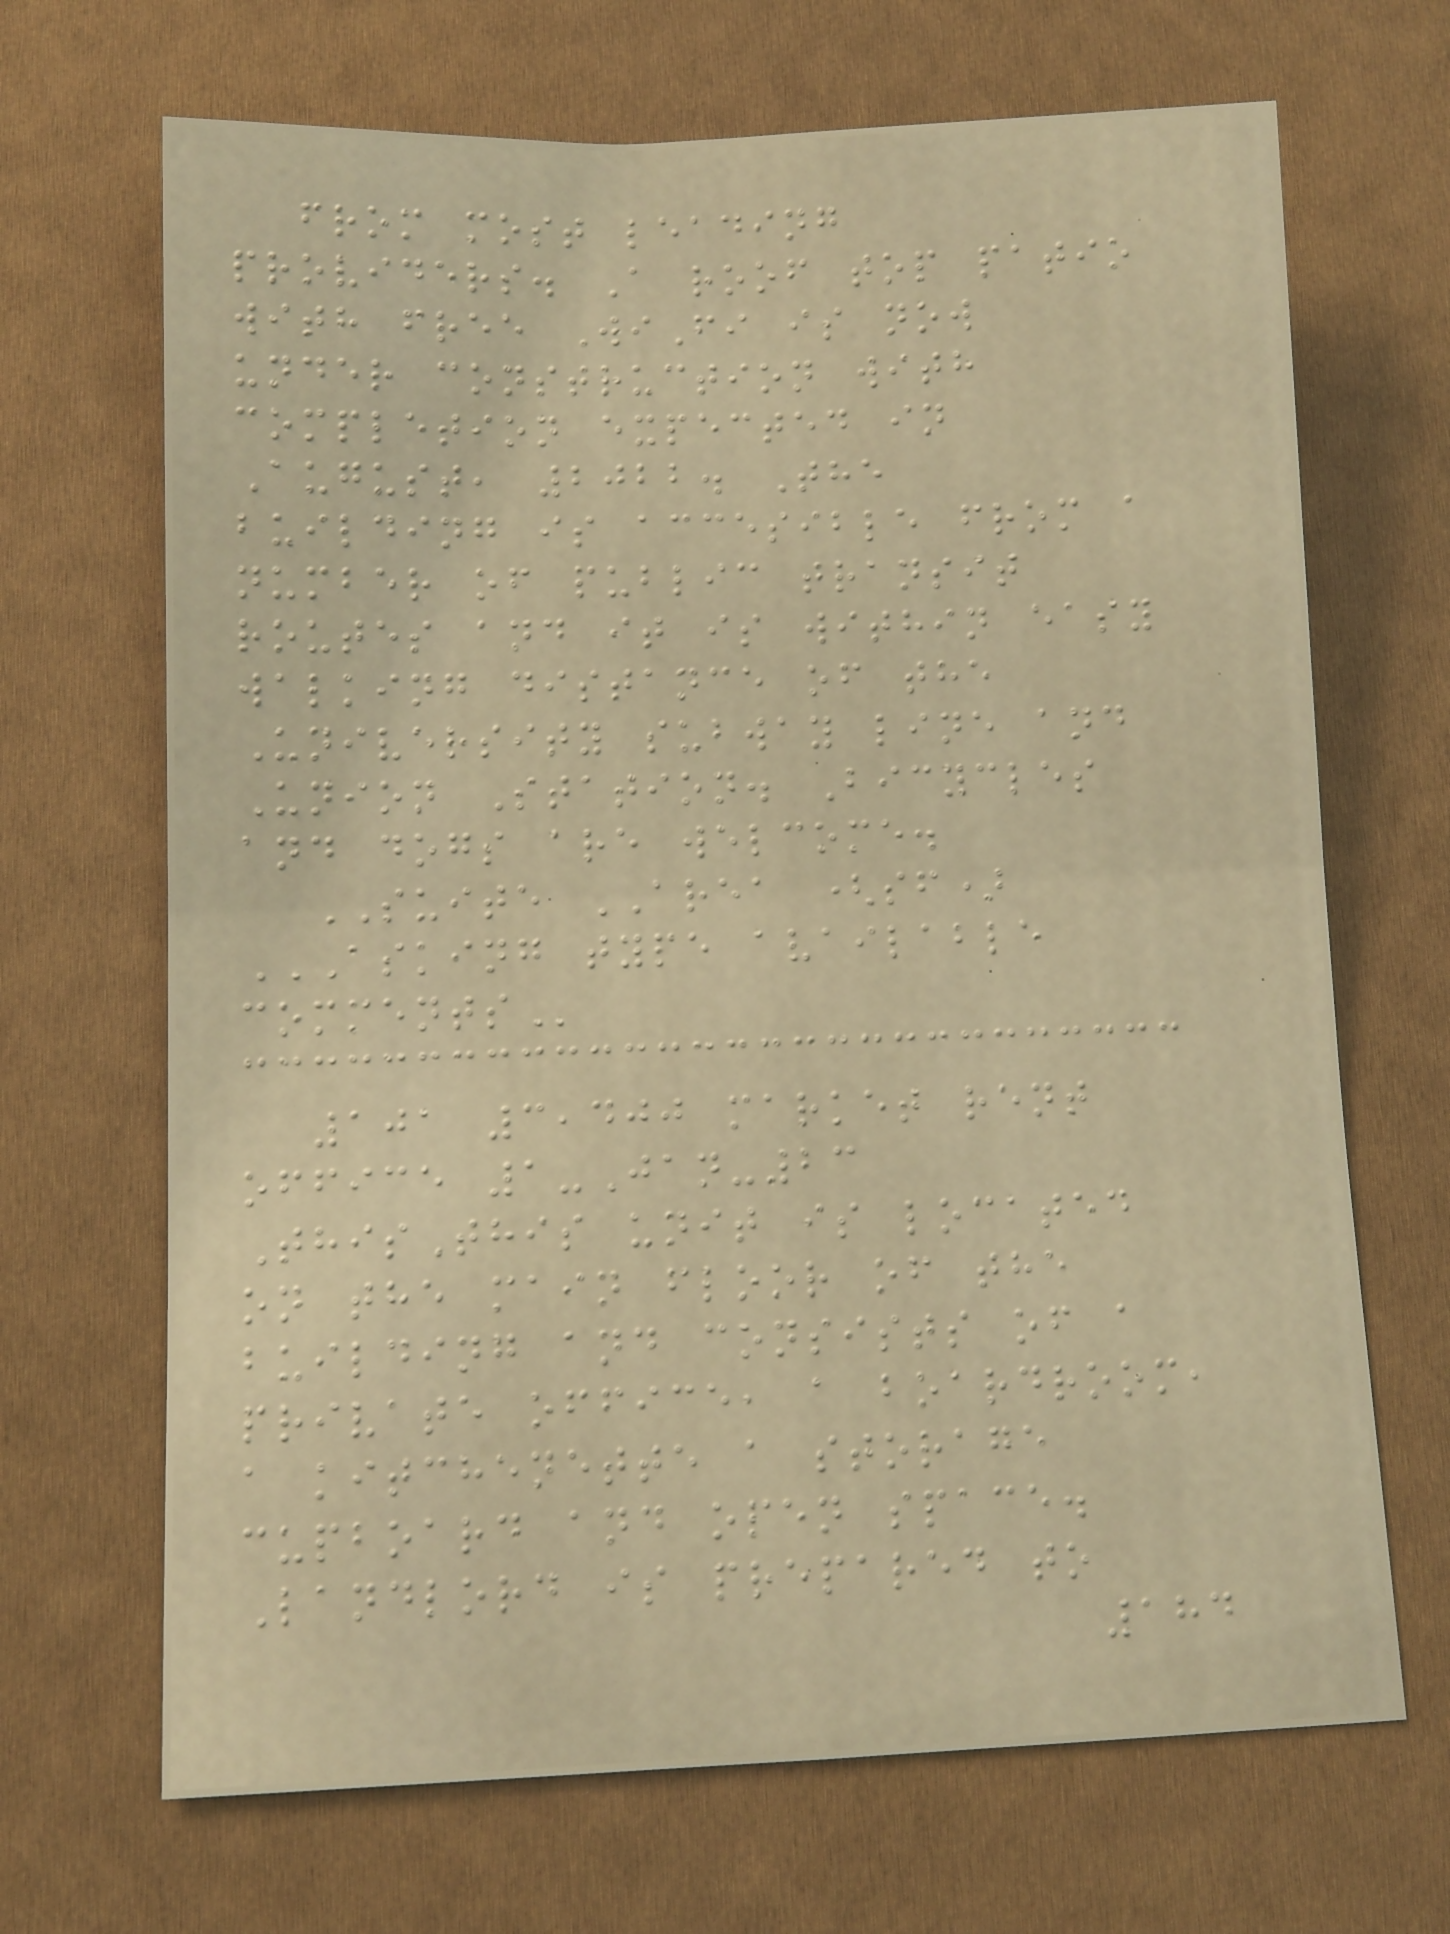from most leading
providers. A roof top patio
with free WiFi is now
under construction with
completion expected in
August, 2022. The
building is accesible from a
number of public transit
routes and it is within easy
walking distance of the
University subway line and
Union Station. Bicycles
and dogs are welcome.
SUITE AREA (sf)
ASKING TYPE AVAILABLE
COMMENTS
101 3,400 market rent
office 1-Jan-23
ThisThis unit is located
on the main floor of the
building and consists of a
private office, a boardroom,
a kitchenette a storage
cupboard and open space.
Landlord is prepared to
184
